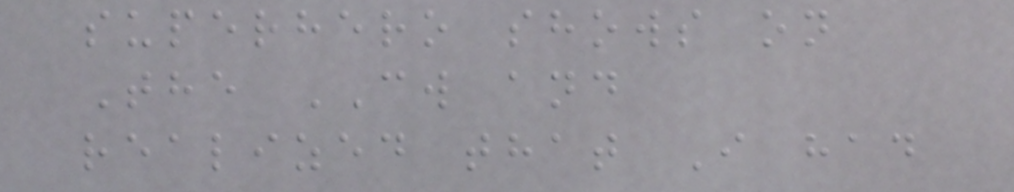superhero shows on
The CW and
realized that I had
